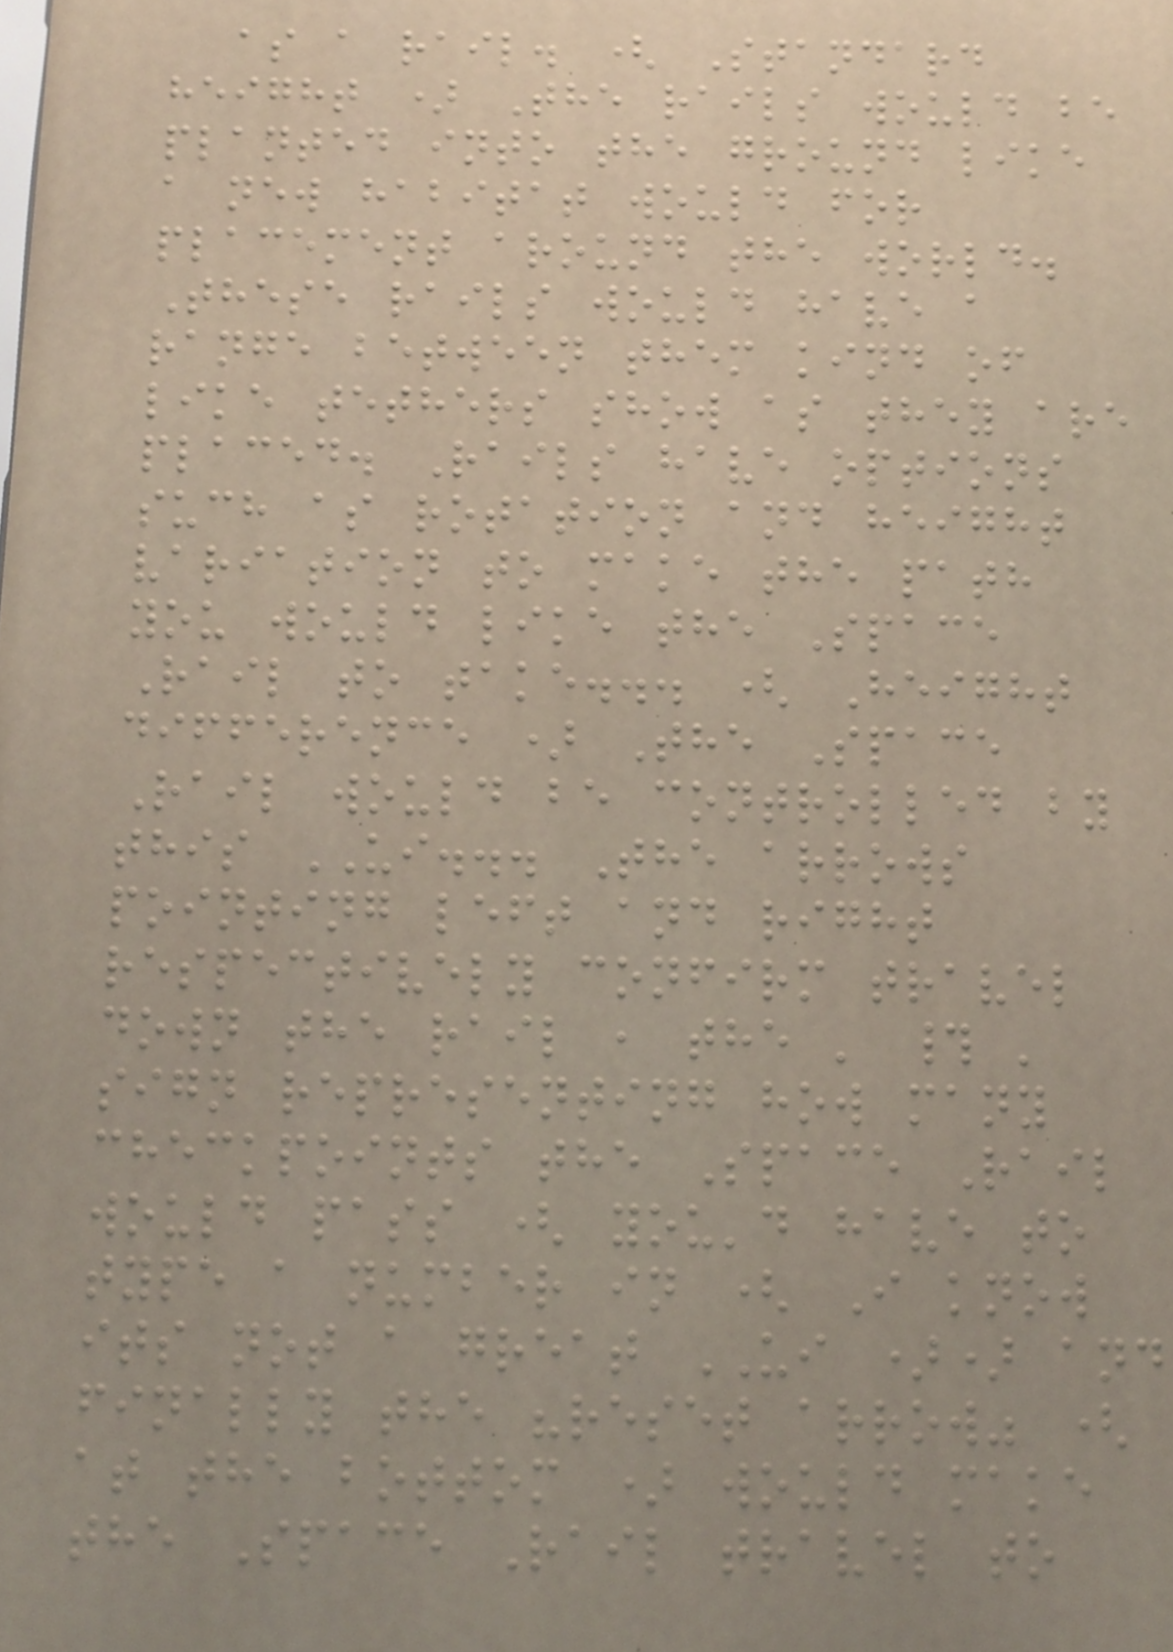as a rail. ( Standard
height ) The rails would be
planted into the ground like
a new habitat would for
placement around the world.
These rails would have a
range between them kind of
like tethers show as they are
placed. Rails have options
such as rotation and height
variation to make the path
you would like the Space
Rail to take... ( Height
difference ) The Space
Rail would be controlled by
this UI... The arrows
pointing left and right
respectively confirm travel
down the rail , the ' # '
sign representing how many
checkpoints the Space Rail
would pass ( you'd have to
type a number in ( I know
its not a great UI )) and
finally the "reset arrow" (
at the bottom ) would make
the Space Rail travel to
